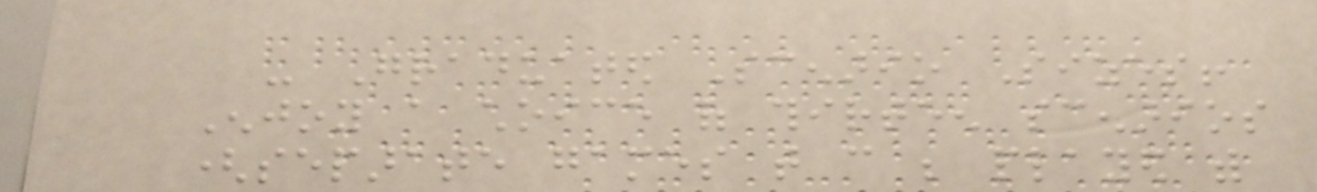- Graduated Scenario Sizes!
Enjoy a choice of thirteen scenarios
(separate games that can be played with
